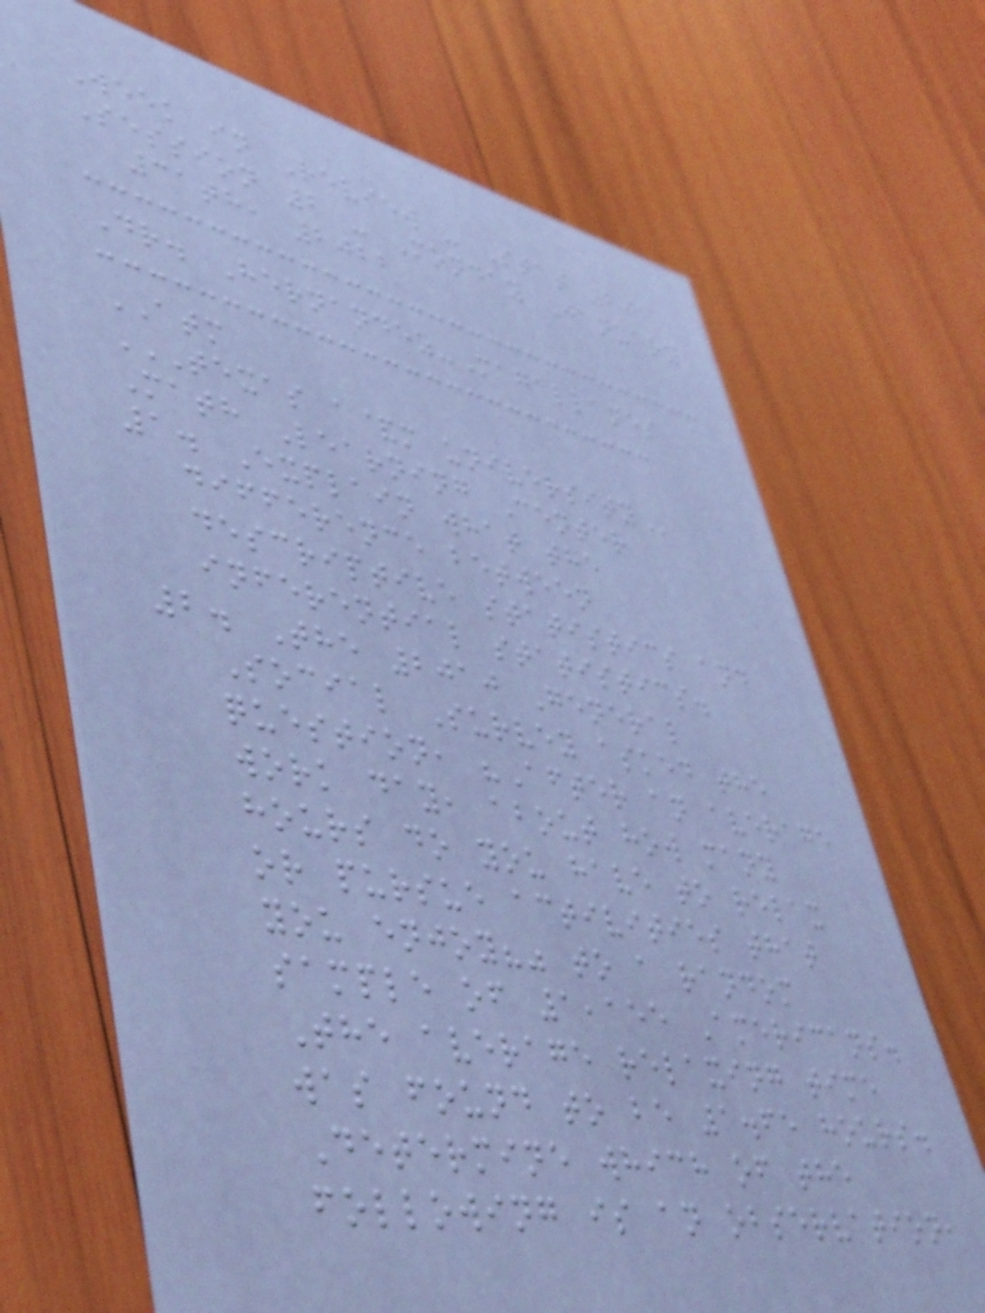Week in Review - Stat 201
Session 2 - Monday January
31th, 2022
Dr. Hernandez-Magallanes
ATM
TEXAS A&M UNIVERSITY
Math Learning Center
1. Explain what the
difference between
descriptive statistics and
inferential statistics.
2. The 2010 General
Social Survey asked the
question, "After an average
work day, about how many
hours do you have to relax
or pursue activities that
you enjoy?" to a random
sample of 1,155 Americans.
The average relaxing time
was found to be 1.65 hours.
Determine which of the
following is an observation,
